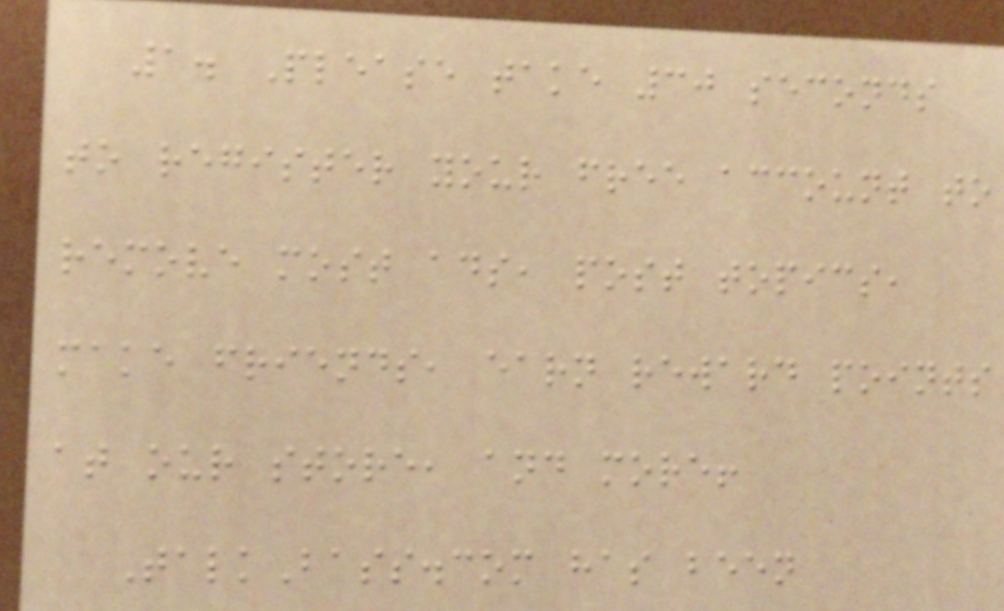1. Please take 30 seconds
to register your free account to
remove most ads, post topics,
make friends, earn reward points
at our store, and more!
TalkBass.com has been
